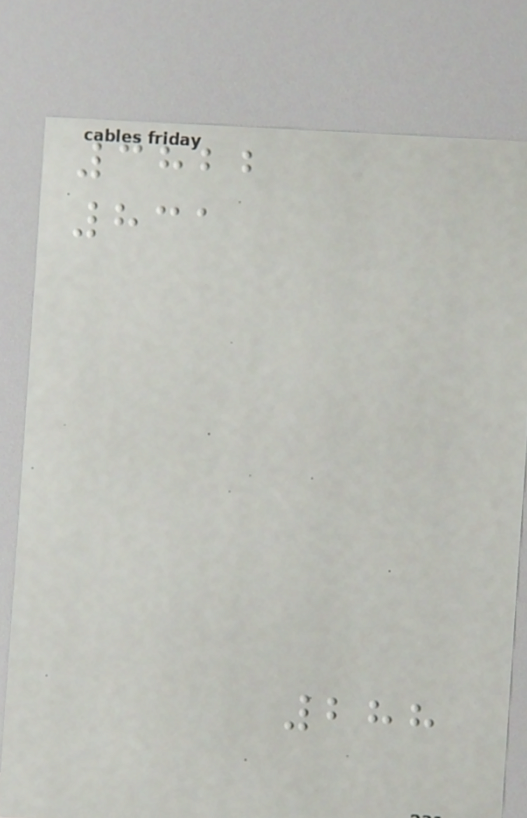3822
831
288
